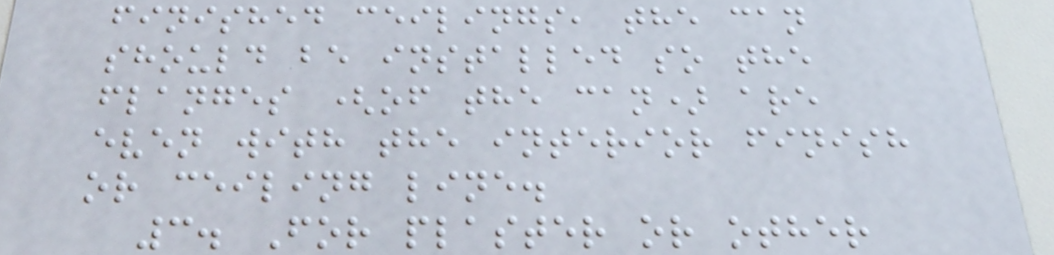finished ceilings, the can
should be installed so the
flanges (of the can) are
even with the interior finish
or ceiling line.
3. For plaster or other
